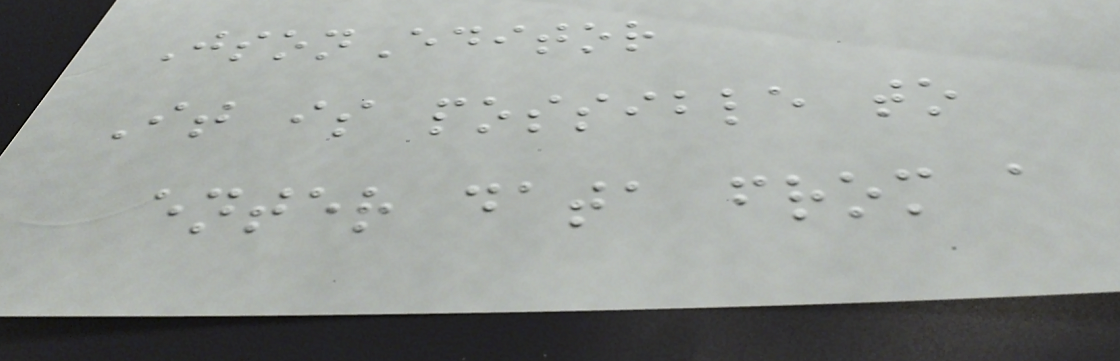JsonEditor
It is possible to
enter data from a
